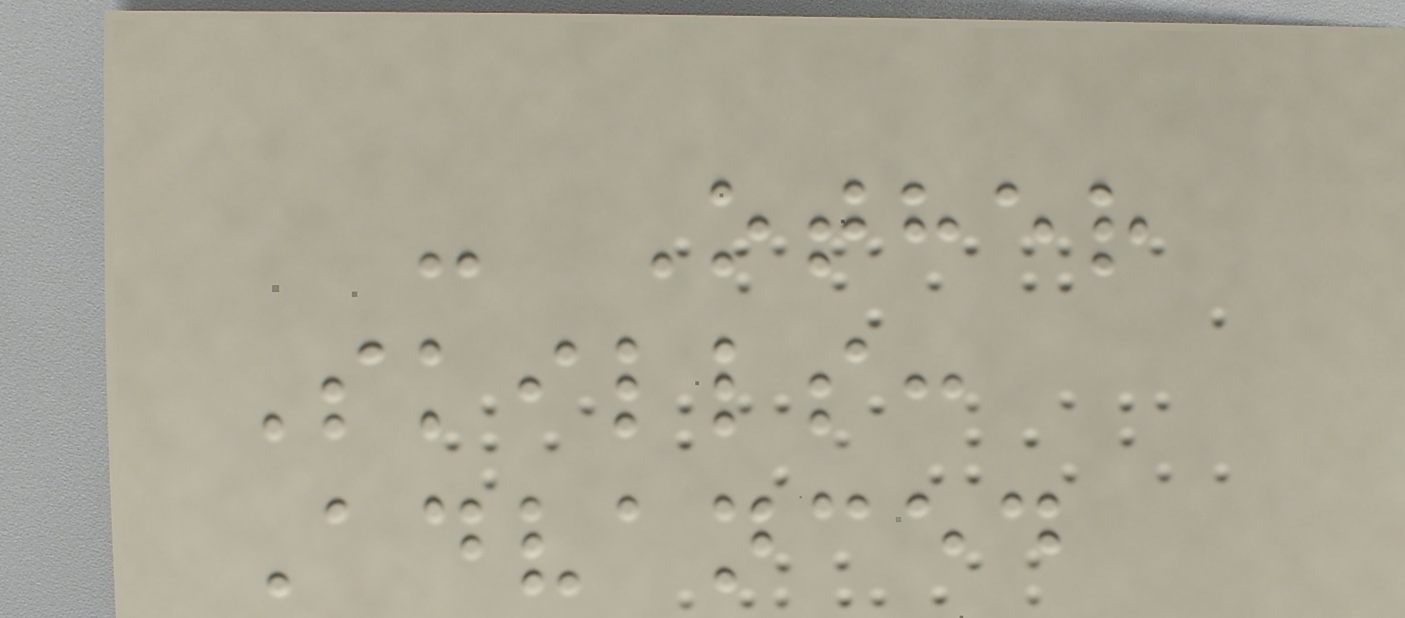- Other
Skills:
Advanced
